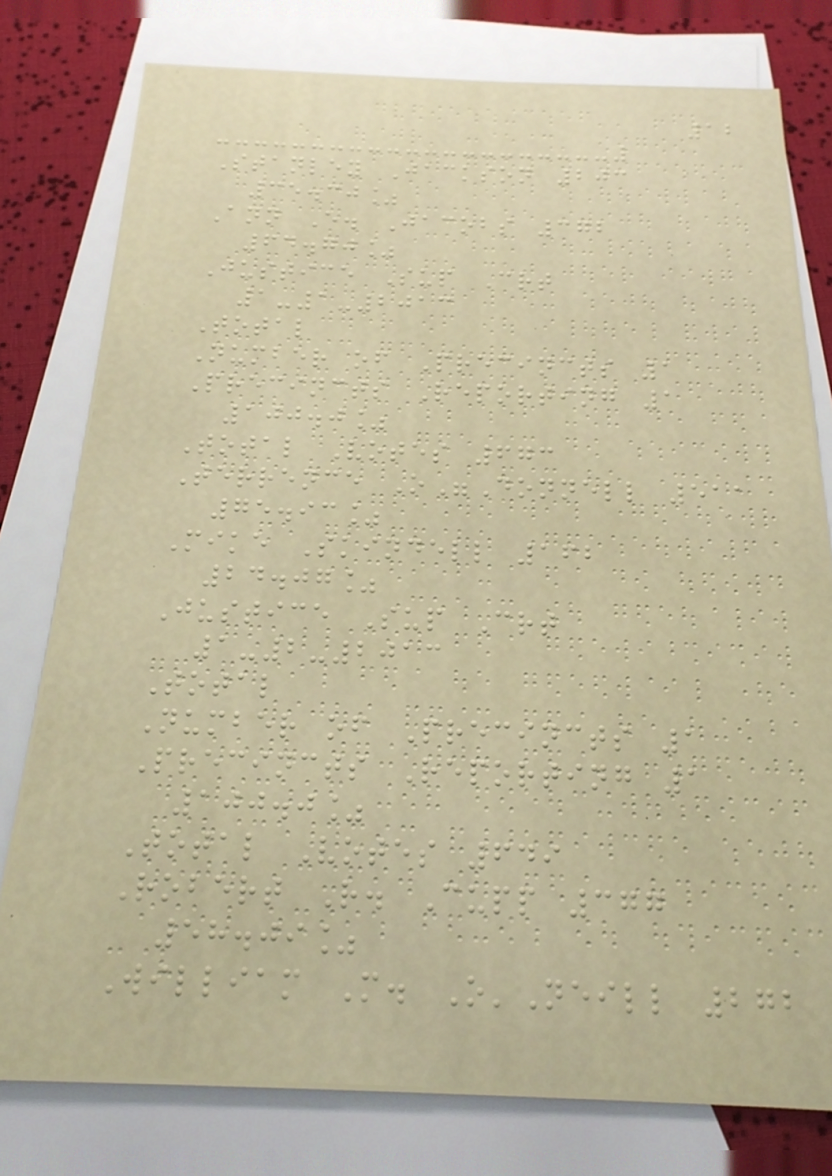12
Stanley Jackson 203
35.30%
Ann E. Jacobs 372
64.70%
Justice Sup Crt
1-1-2013
Total
Number of Precincts 1
Precincts Reporting 1
100.0%
Total Votes 673
Terrence O"Donnell 511
75.93%
Mike Skindell 162
24.07%
Justice Sup Crt
1-2-2013
Total
Number of Precincts 1
Precincts Reporting 1
100.0%
Total Votes 649
Robert R. Cupp 377
58.09%
William M. O'Neill 272
